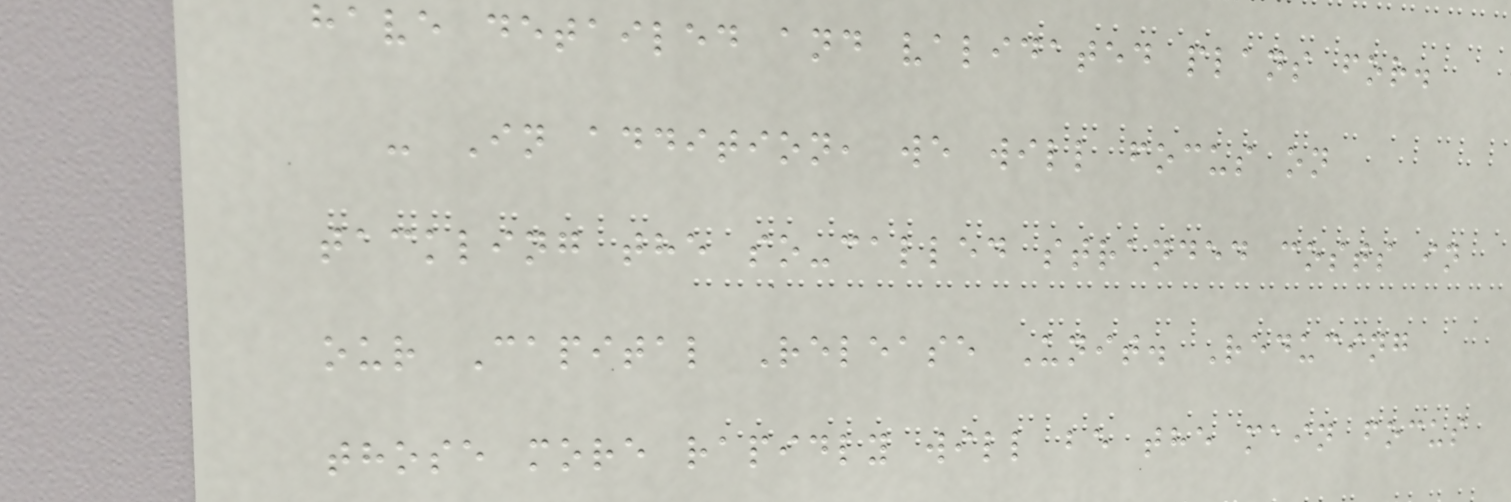have detailed and validated plans for.
- In addition, we will focus on
tackling the so-called stranded costs in
our Capital Release Unit. Reducing
those more rapidly will be the main focus
